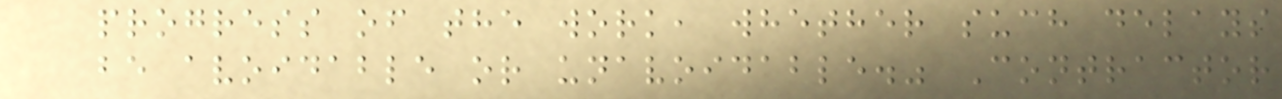progress of the work, whether such delays
be avoidable or unavoidable." Contractor
